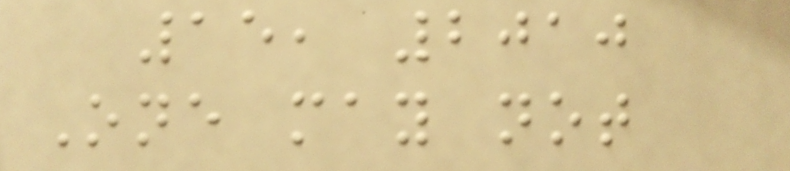15, 2010
One may not
